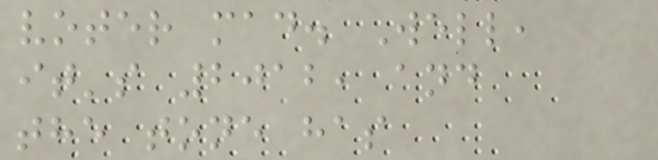voter mad. Well,
it's 2012, and
the tone has
